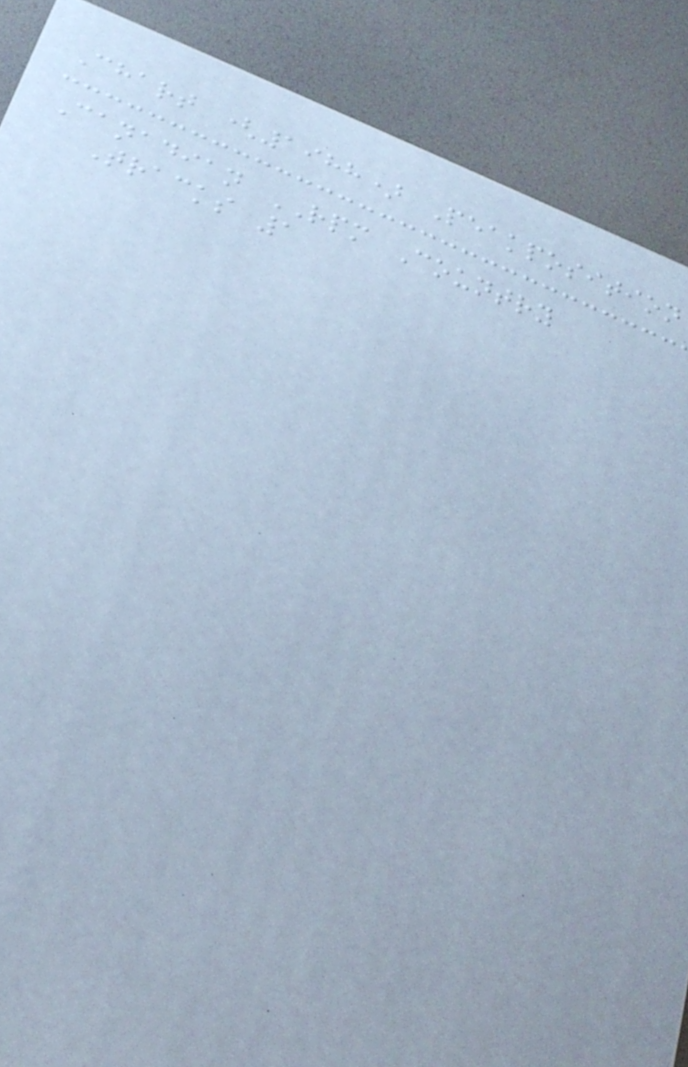Chart (1988) Peakposition
Canadian RPM Country
Tracks 1
